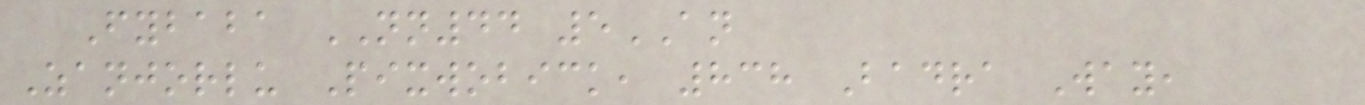Fybaba NN44 5AN
Zanjorlu Pixwobick, 838 Badra Way,
